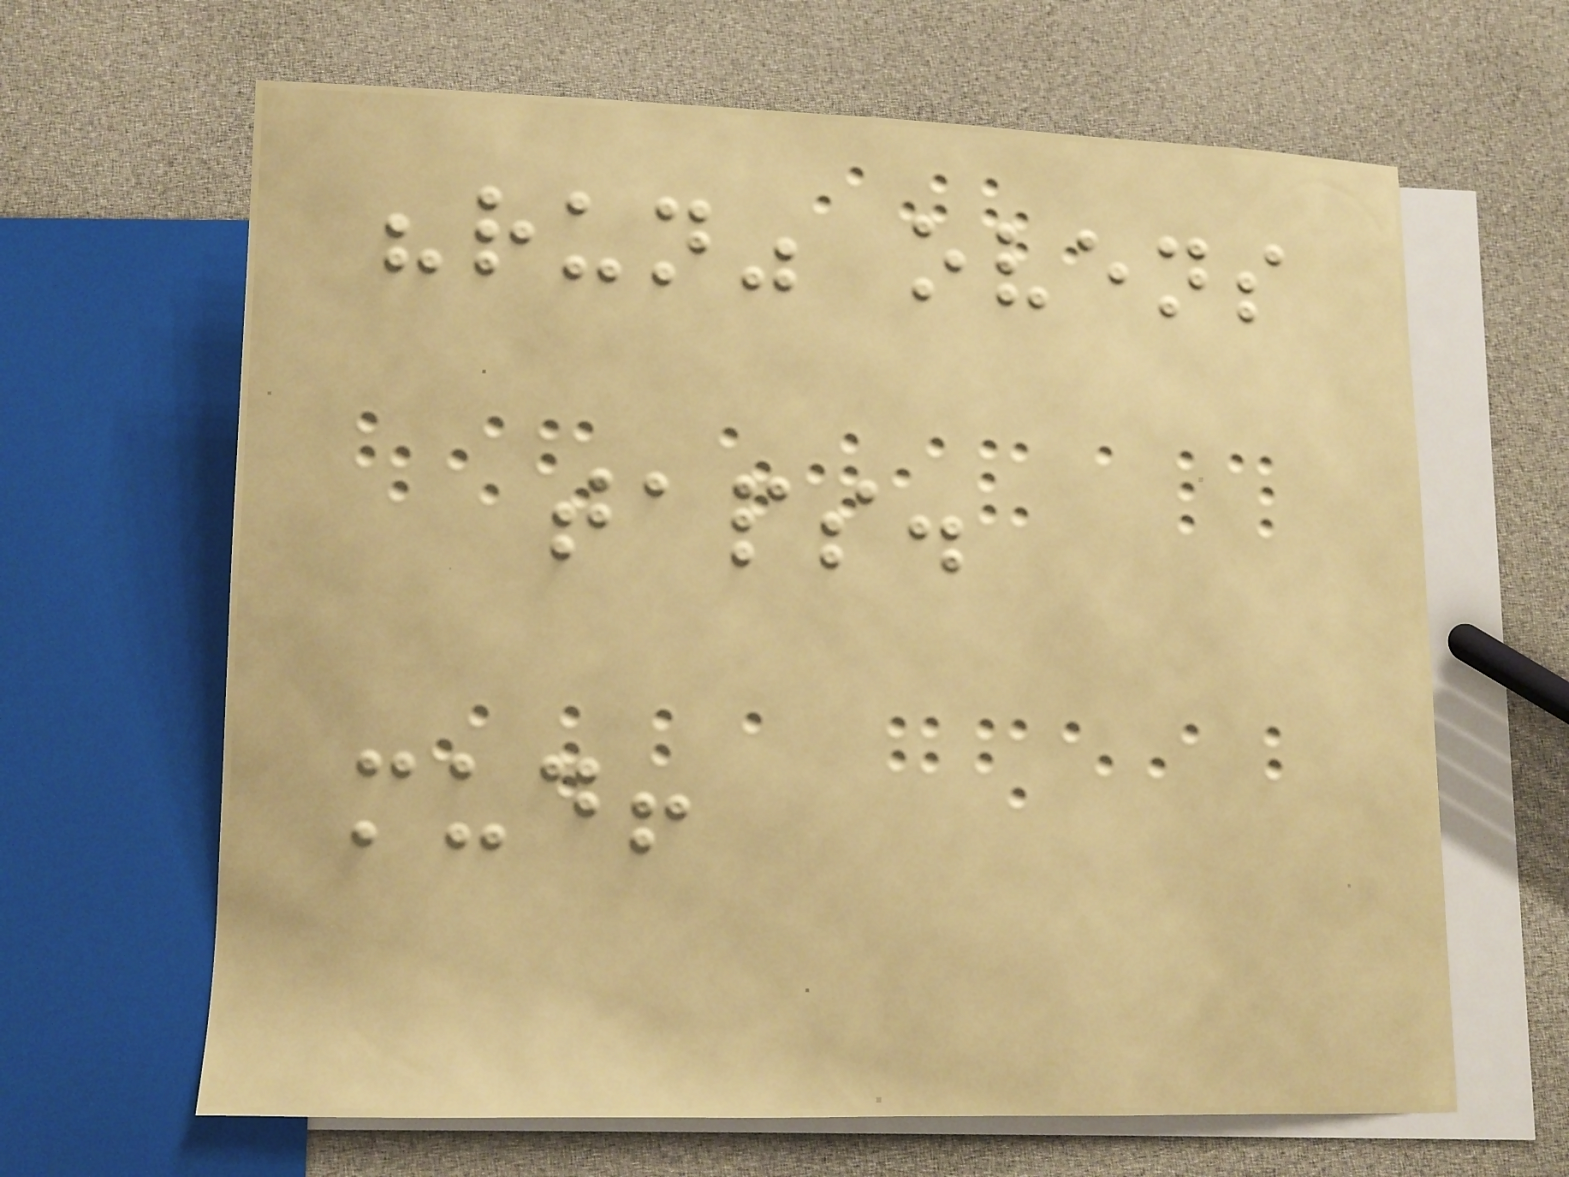"run" ovens
taps.
mud!
